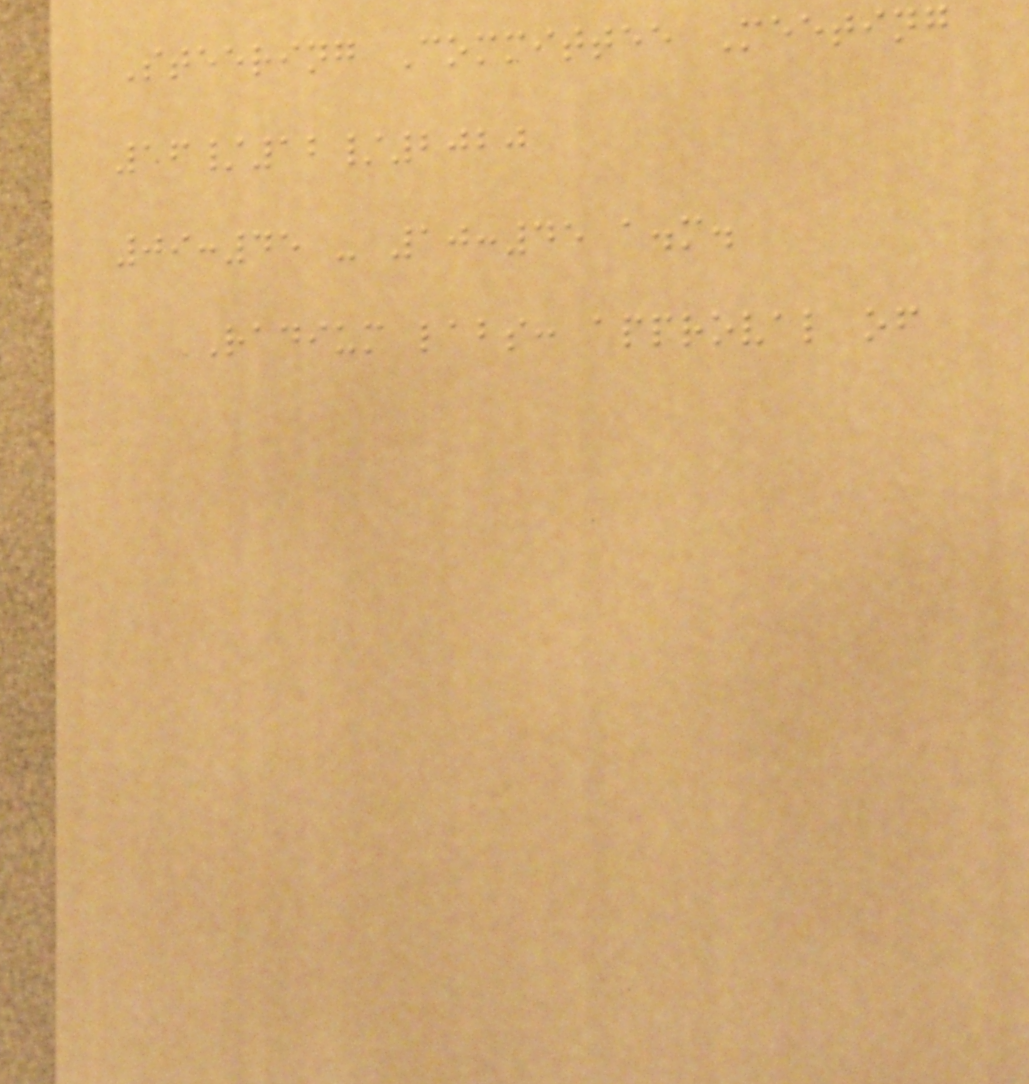Steering Committee Meeting
16/12/2020
09:45 - 10:45 a.m.
RADIUM labs: approval of
